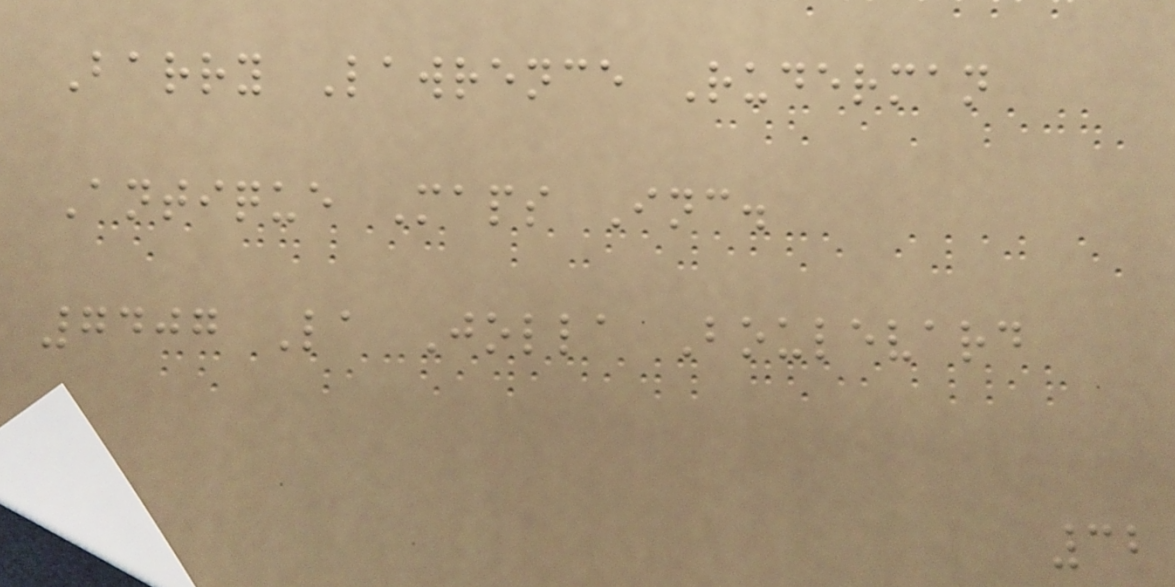Barry Lawrence Ruderman
Antique Maps Inc.
7407 La Jolla Boulevard
32
